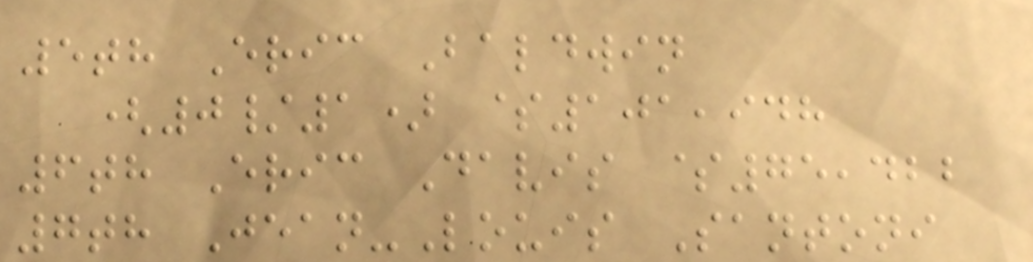5th Eric Baldwin
(0/1) $101,948
6th Eric Davis $75,422
7th Jean-Louis Santoni
